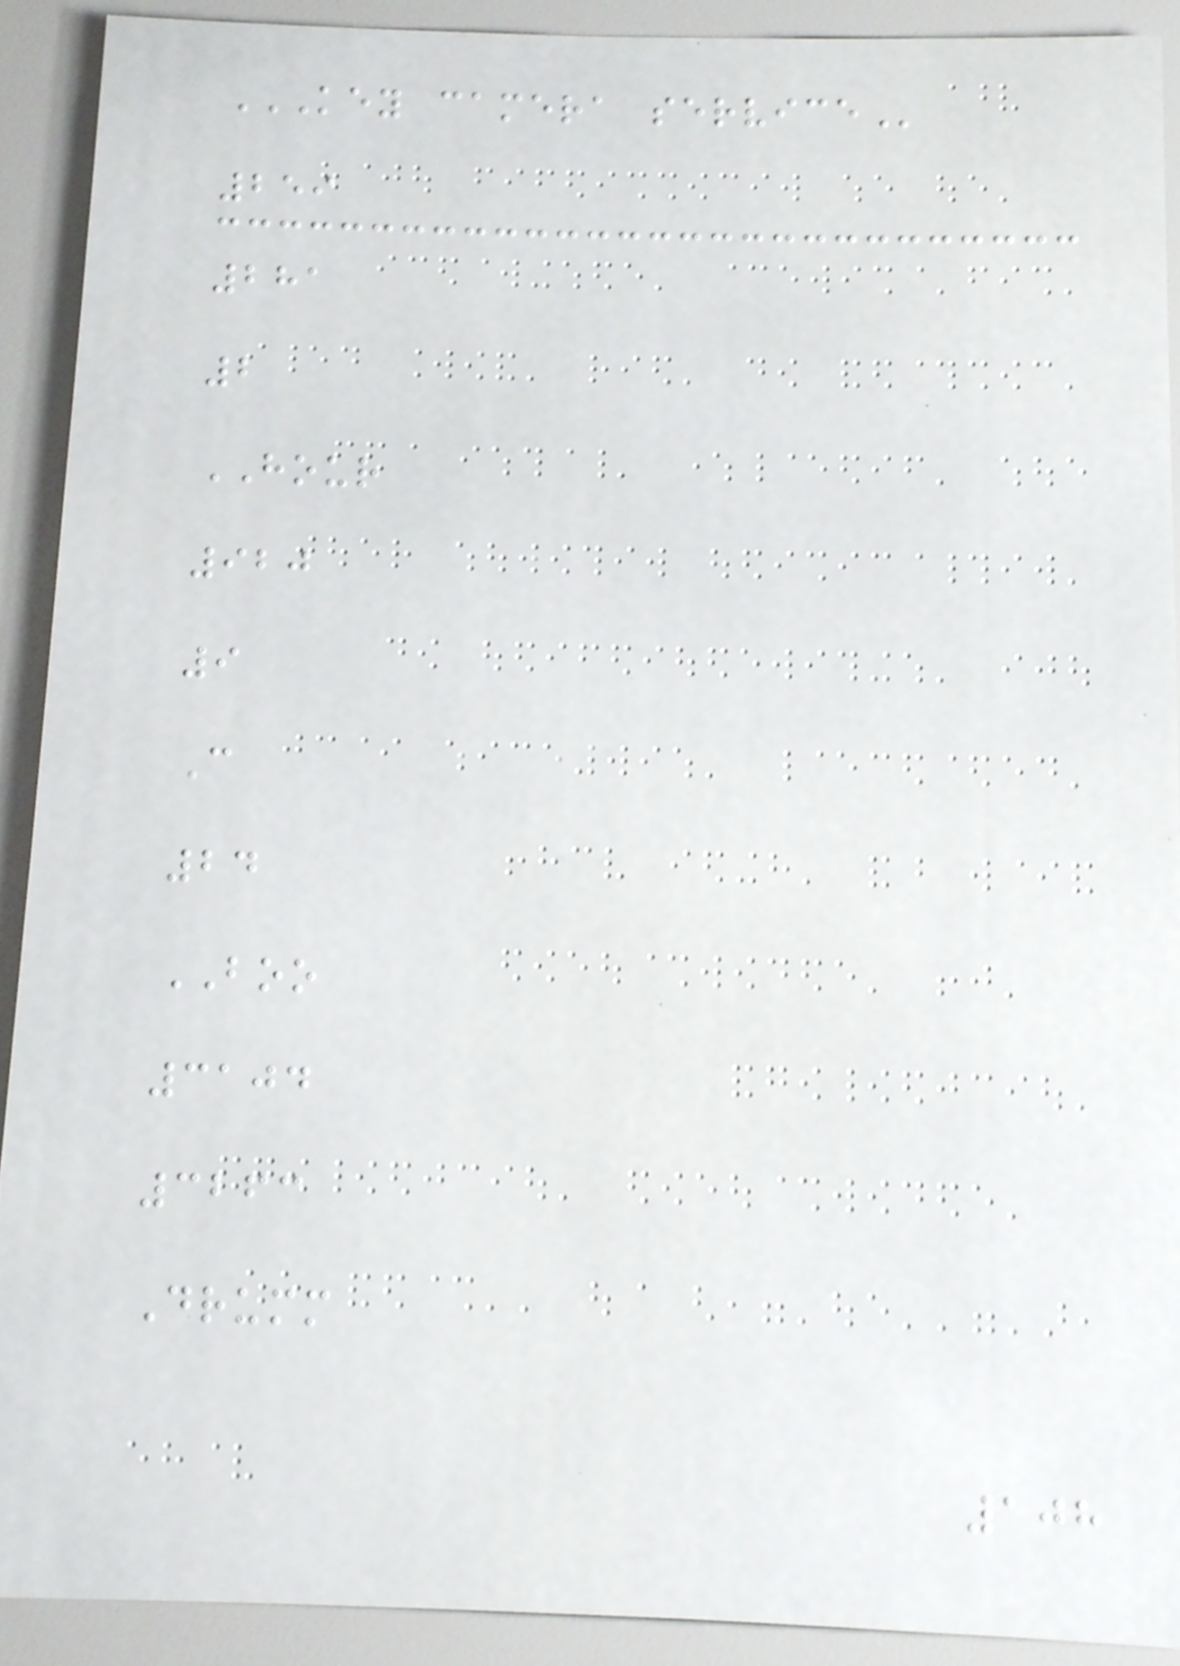KEY CAMERA SERVICE
259
281
2
HOUR
920
9
C
24
BOO
3104
3263
Drumm
108
